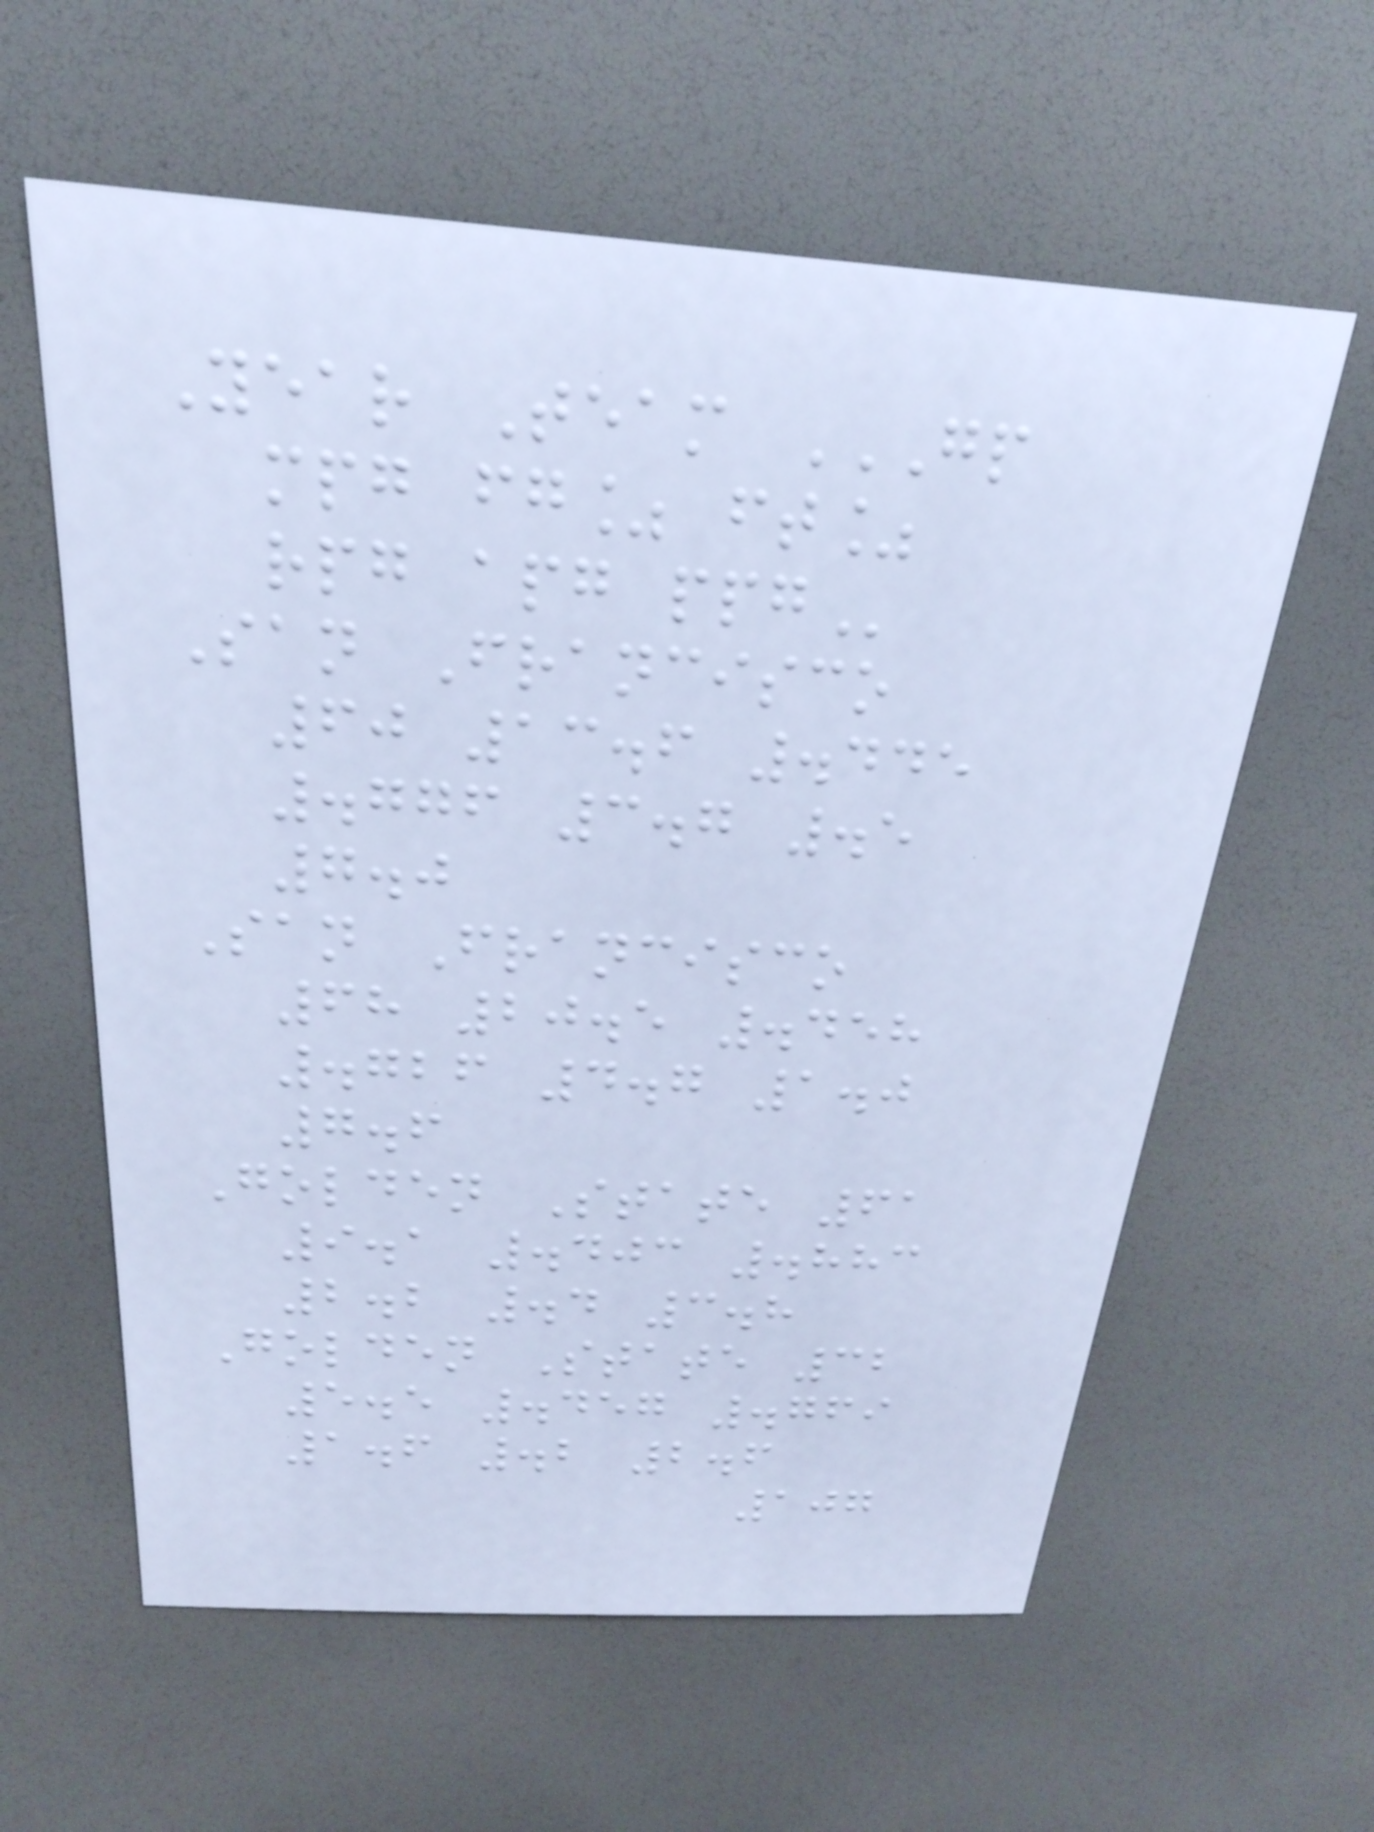Year Team GP
MPG FG% FT%
RPG APG PPG
San Francisco
60 13.6 .445
.776 3.7 .5
7.0
San Francisco
68 20.5 .458
.726 4.7 1.0
7.6
Golden State 61
9.1 .403 .883
2.2 .4 3.8
Golden State 32
5.5 .457 .769
1.6 .2 2.6
107
